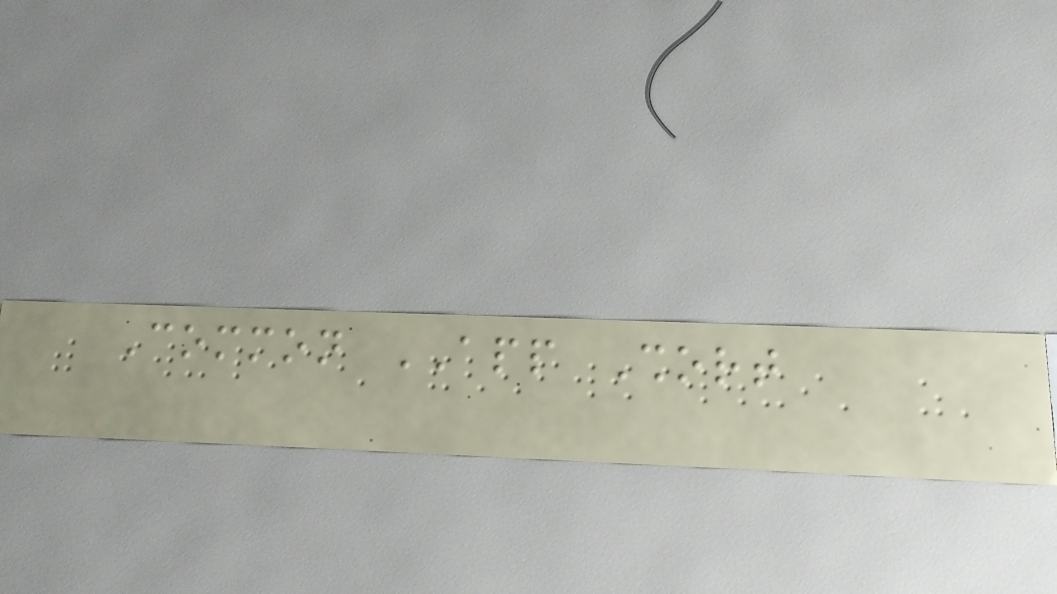Common APP Short
